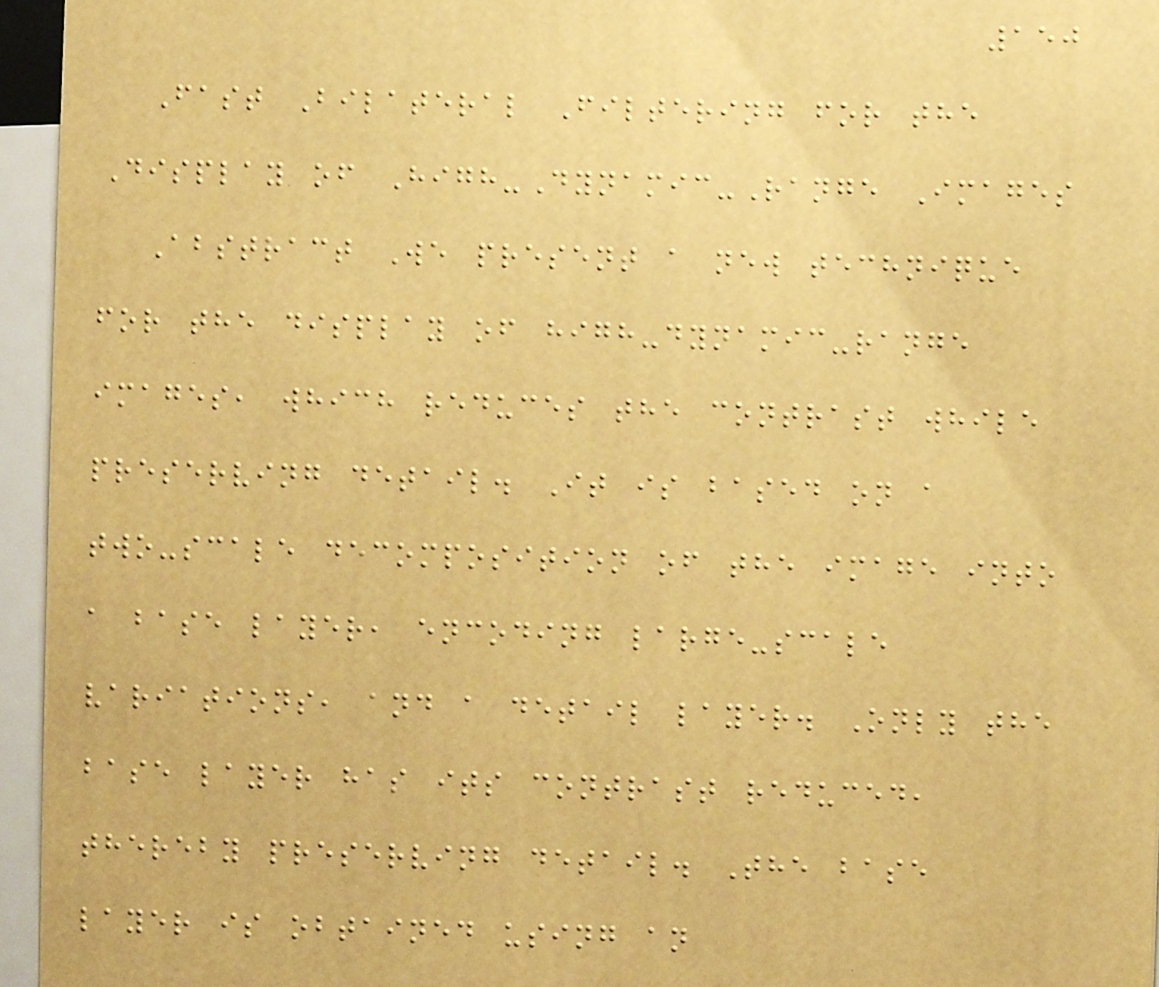150
Fast Bilateral Filtering for the
Display of High-Dynamic-Range Images
Abstract We present a new technique
for the display of high-dynamic-range
images, which reduces the contrast while
preserving detail. It is based on a
two-scale decomposition of the image into
a base layer, encoding large-scale
variations, and a detail layer. Only the
base layer has its contrast reduced,
thereby preserving detail. The base
layer is obtained using an
